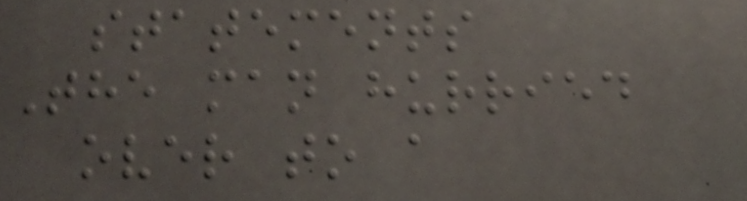statements
The man hurried
over to a
